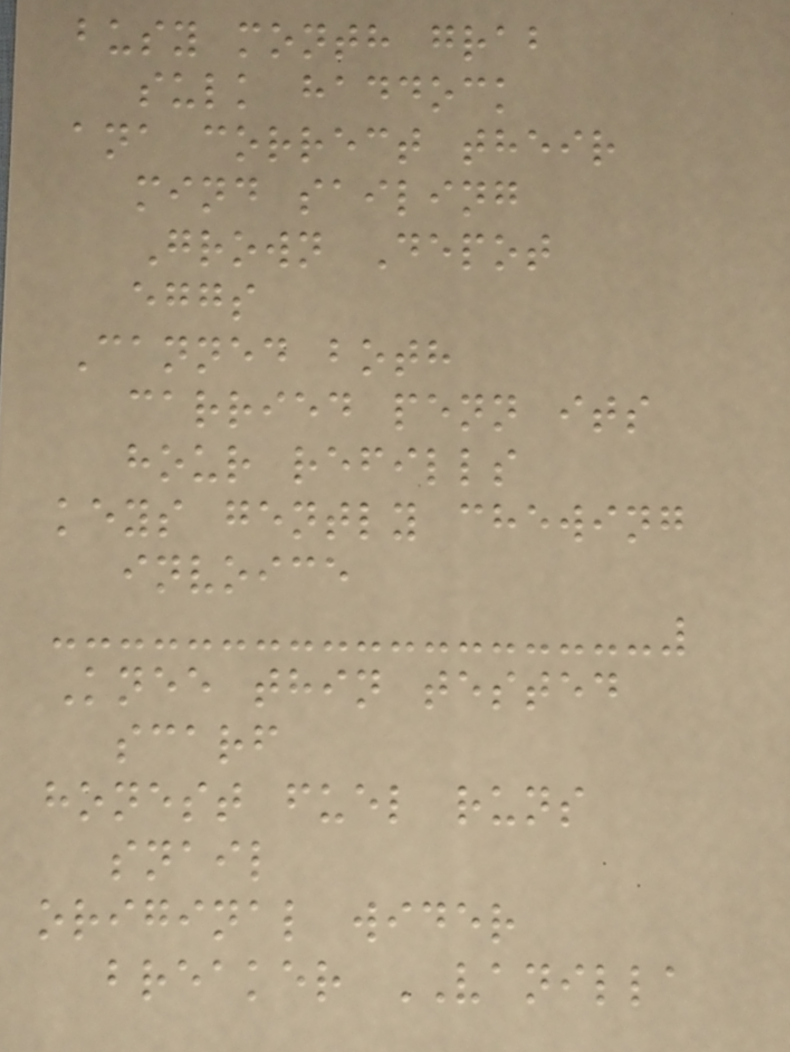busy month grab
sulk haddock
ana correct their
mind sailing
Grown Depot
eggs
Canned both
carried penn its
hour refills
keys gently chewing
invoice
Knee thin tested
scarf
honest fuel runs
snail
original wider
breaker VANILLA
